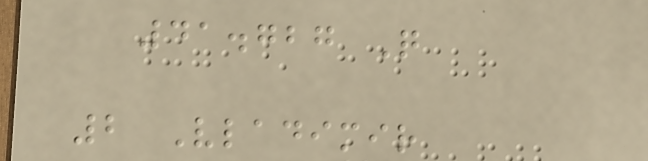41.727 Q
2 Vladimir
